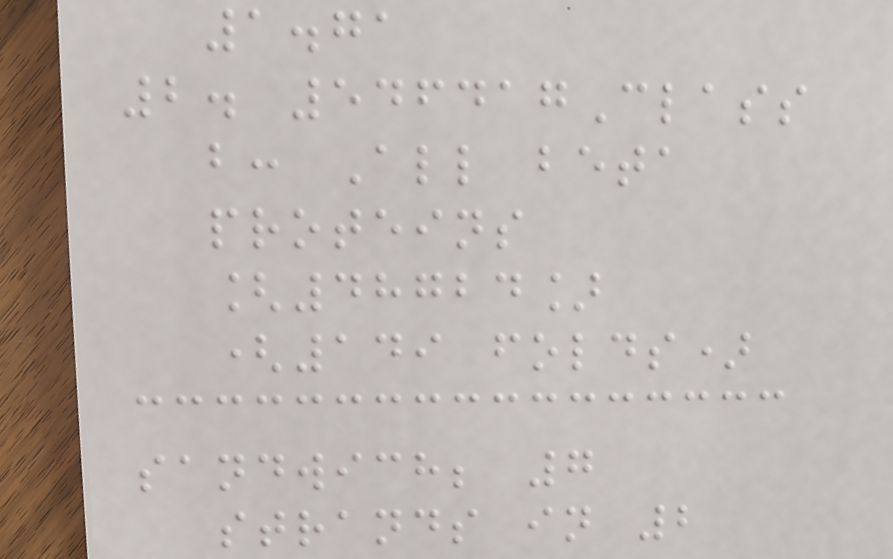1.71
2. 546417Class
b: All beta
proteins
[48724]
(149 folds)
sandwich; 7
strands in 2
